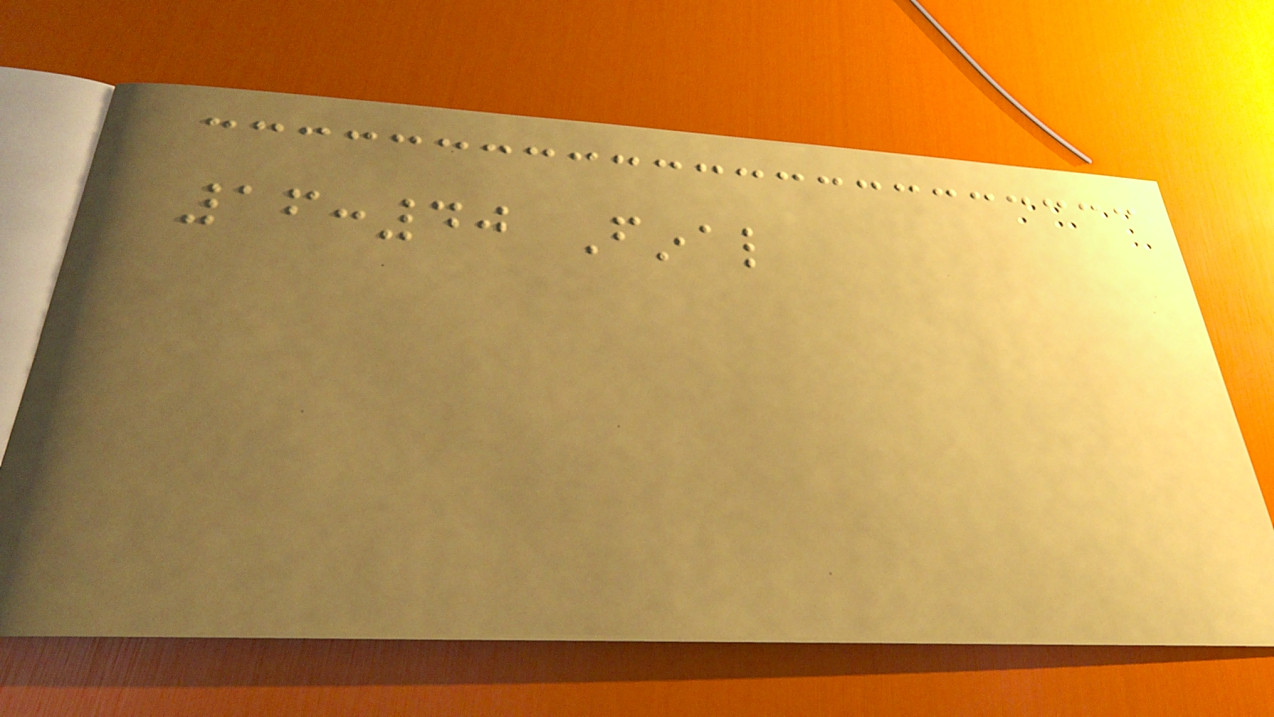16:40 Final
